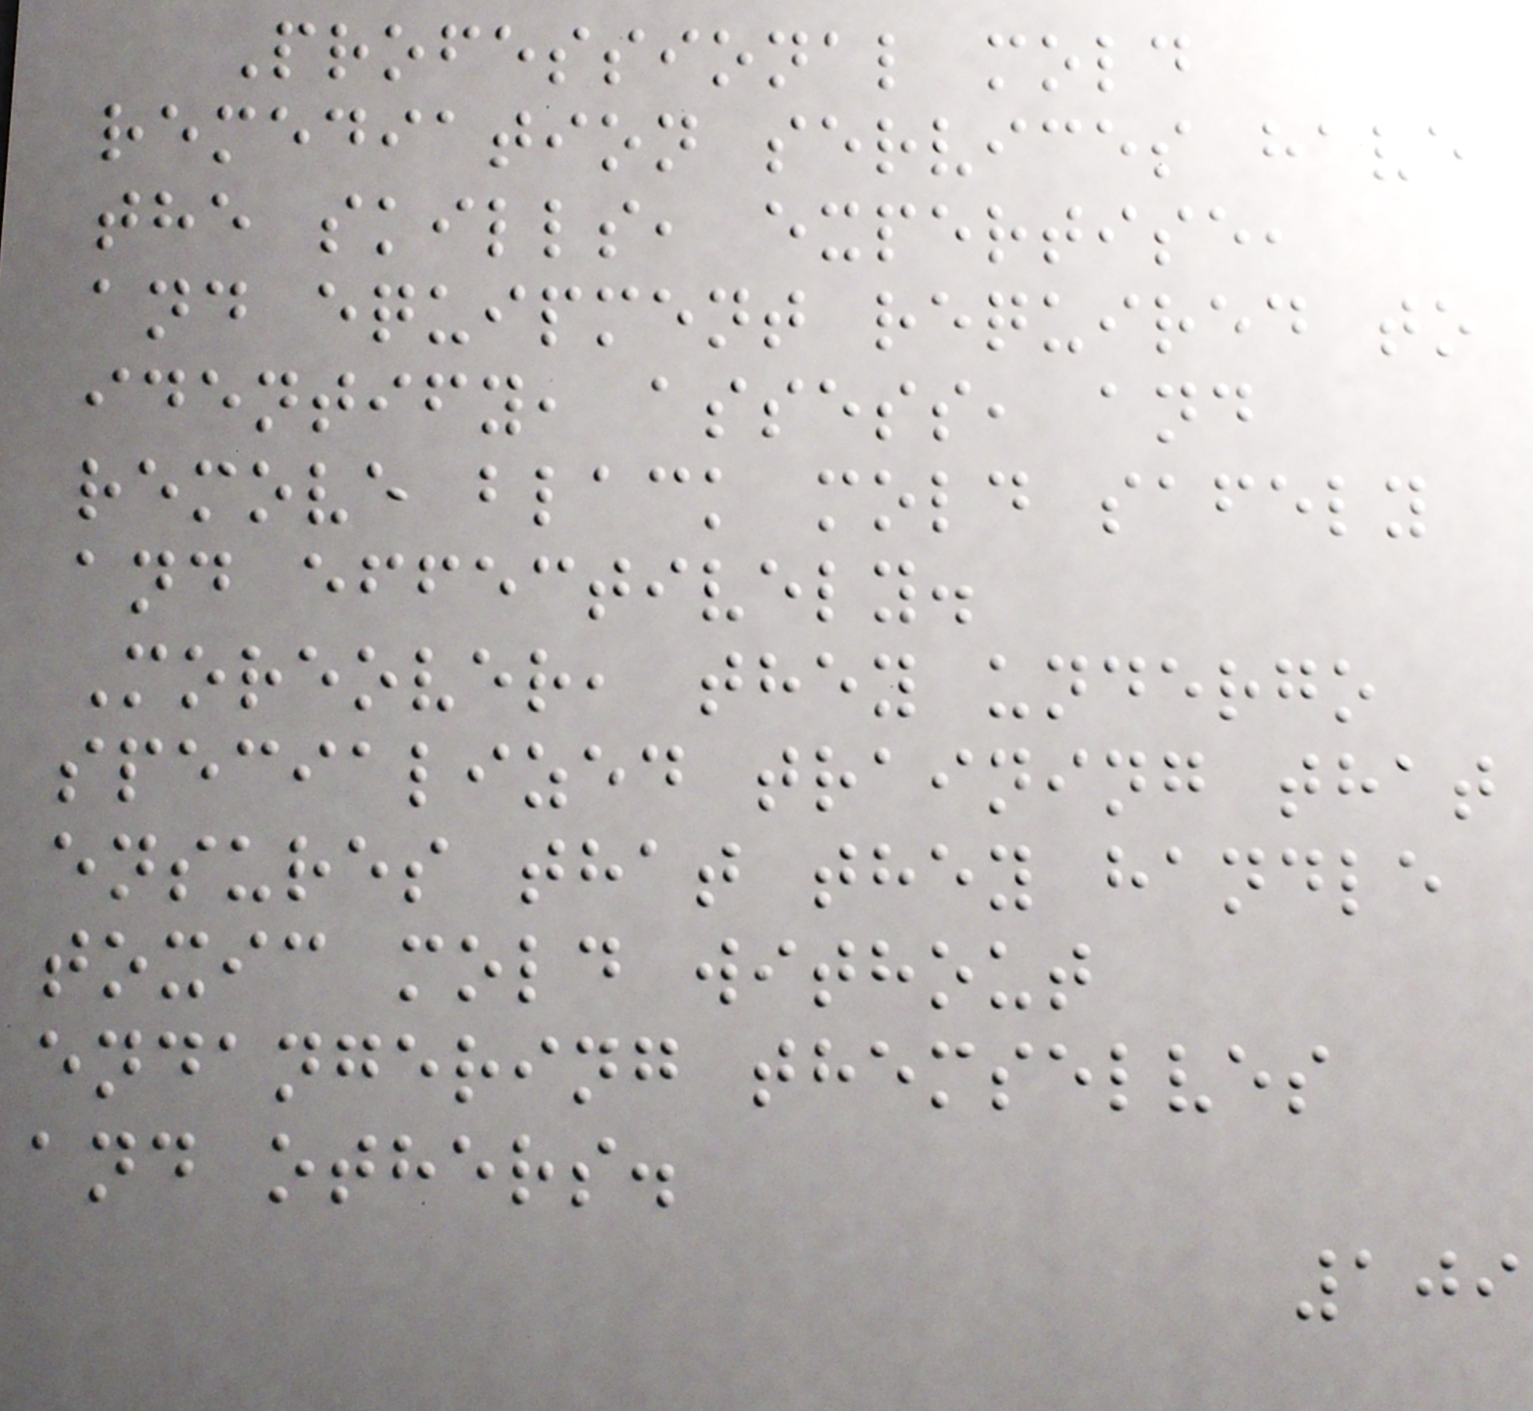Professional mold
remediation services have
the skills, expertise,
and equipment required to
identify, assess, and
remove black mold safely
and effectively.
Moreover, they undergo
specialized training that
ensures that they handle
toxic mold without
endangering themselves
and others.
109
